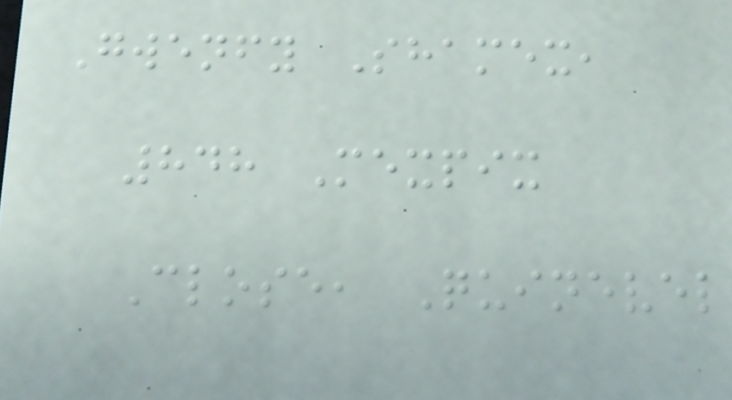Gwenfy Shamex,
848 Mexpix
Close, Quinevel
